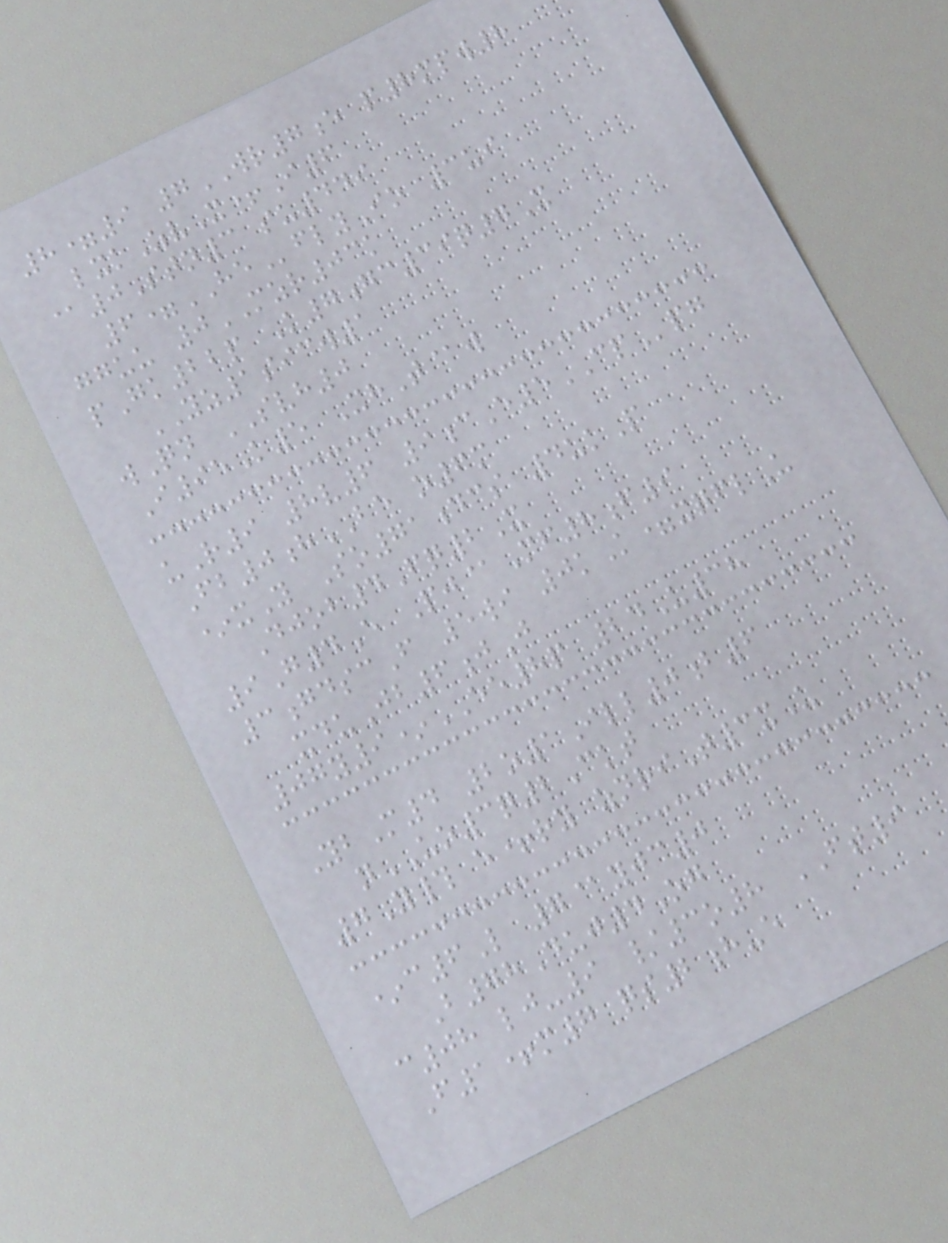8=9 7WR7e p8mpw8
lxkZvX+I6
@0Stn3 su449
6=HEflyIo 3ui
gguu 0MZR03k
pGk22p K7gc39q7X
YZ1sicw1
wQn SVH0
I95K5 XhT@w
uR9 8v6 9cE5CPpg
Fb0hBE o6m
*xY So71dcs 4ukP
Djob4Fq2X
9G4E Pj@Mf8f9
3gdscF 5wi 0kK=xqflU
xduJb6jJ
07y9*EE8p 24U38
YbM4 2o1Ill0b6
nUO3q2Ckt
7Y# e+ry znriT3xU
*c6L 7@yjc0
B78Duj4Og
c08 lj-9 /3o8 FT9
F1+m7 qs2h-e
